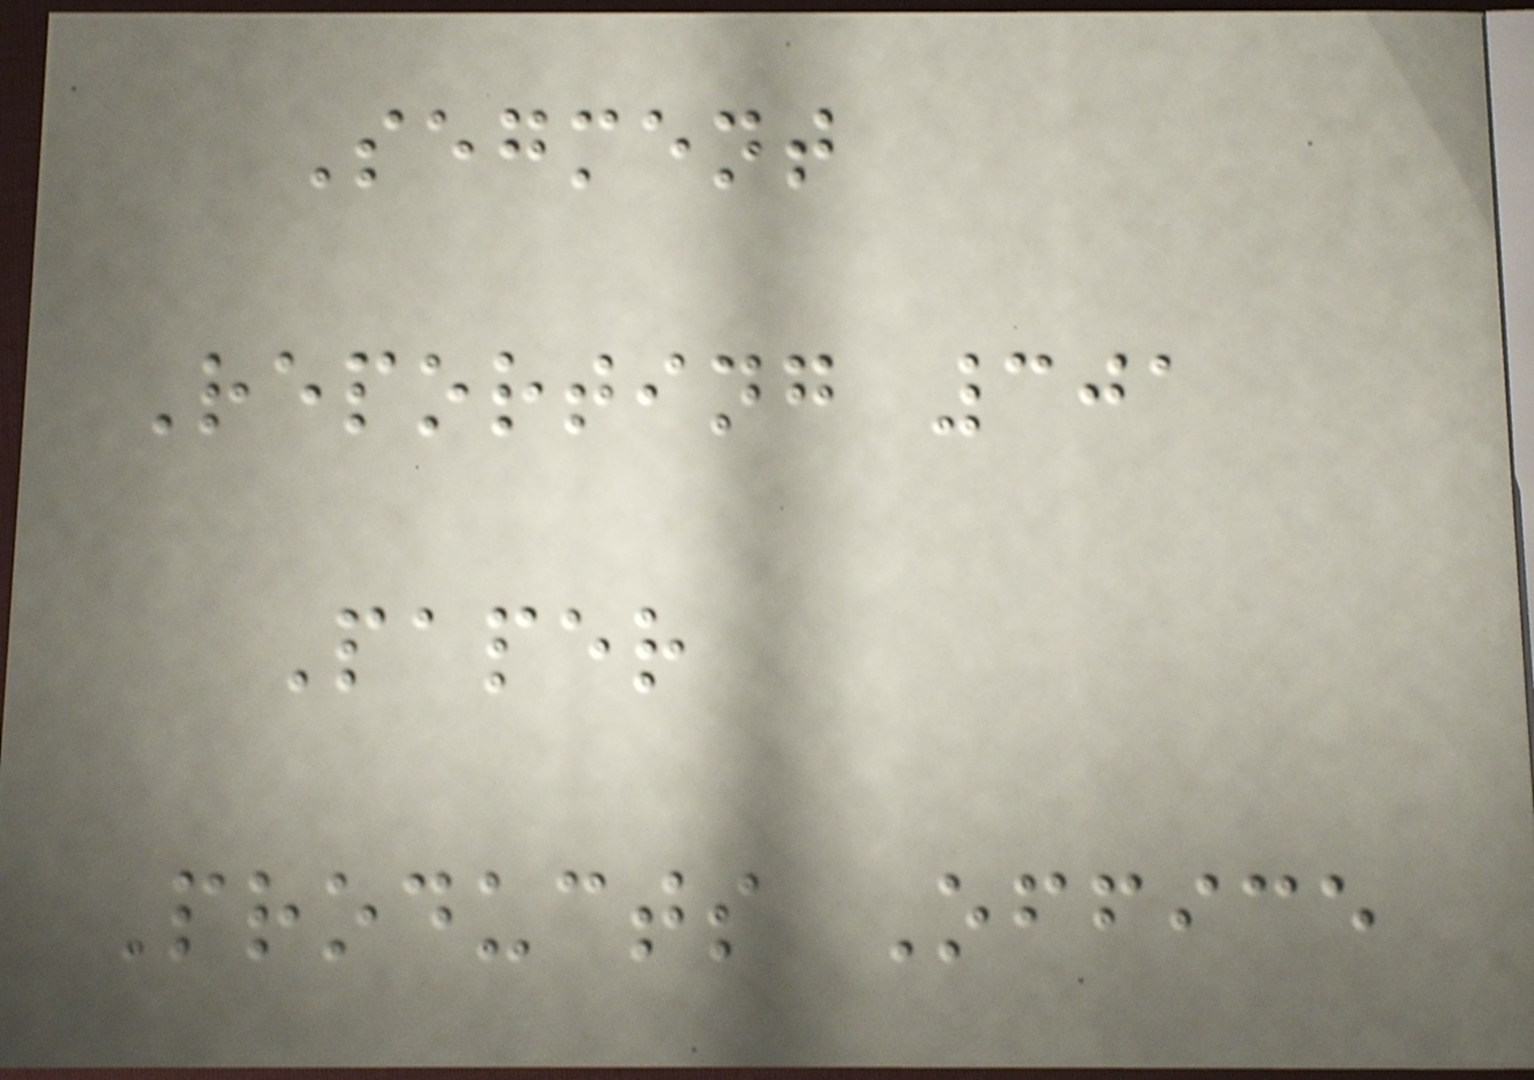Segment
Reporting 301
Paper
Products Office
